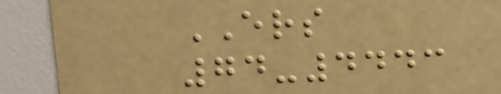ERS
74-4443
